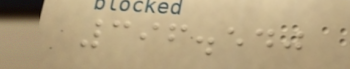396.540
